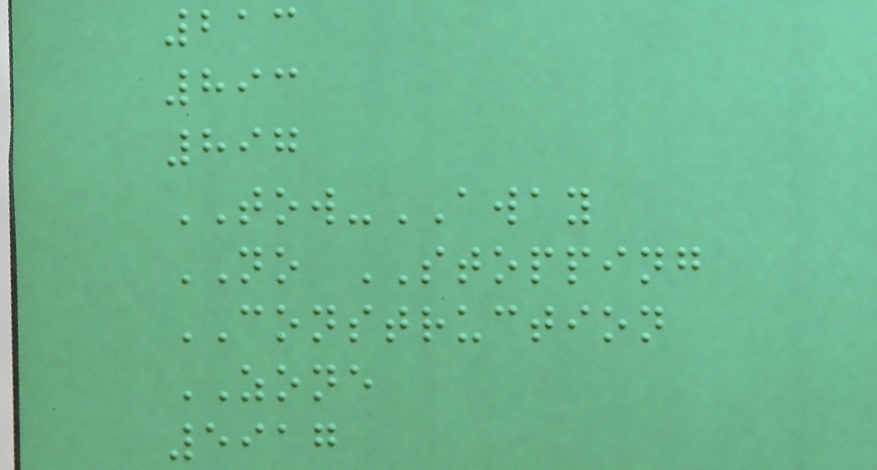213
893
897
TOW-AWAY
NO STOPPING
CONSTRUCTION
ZONE
5917
